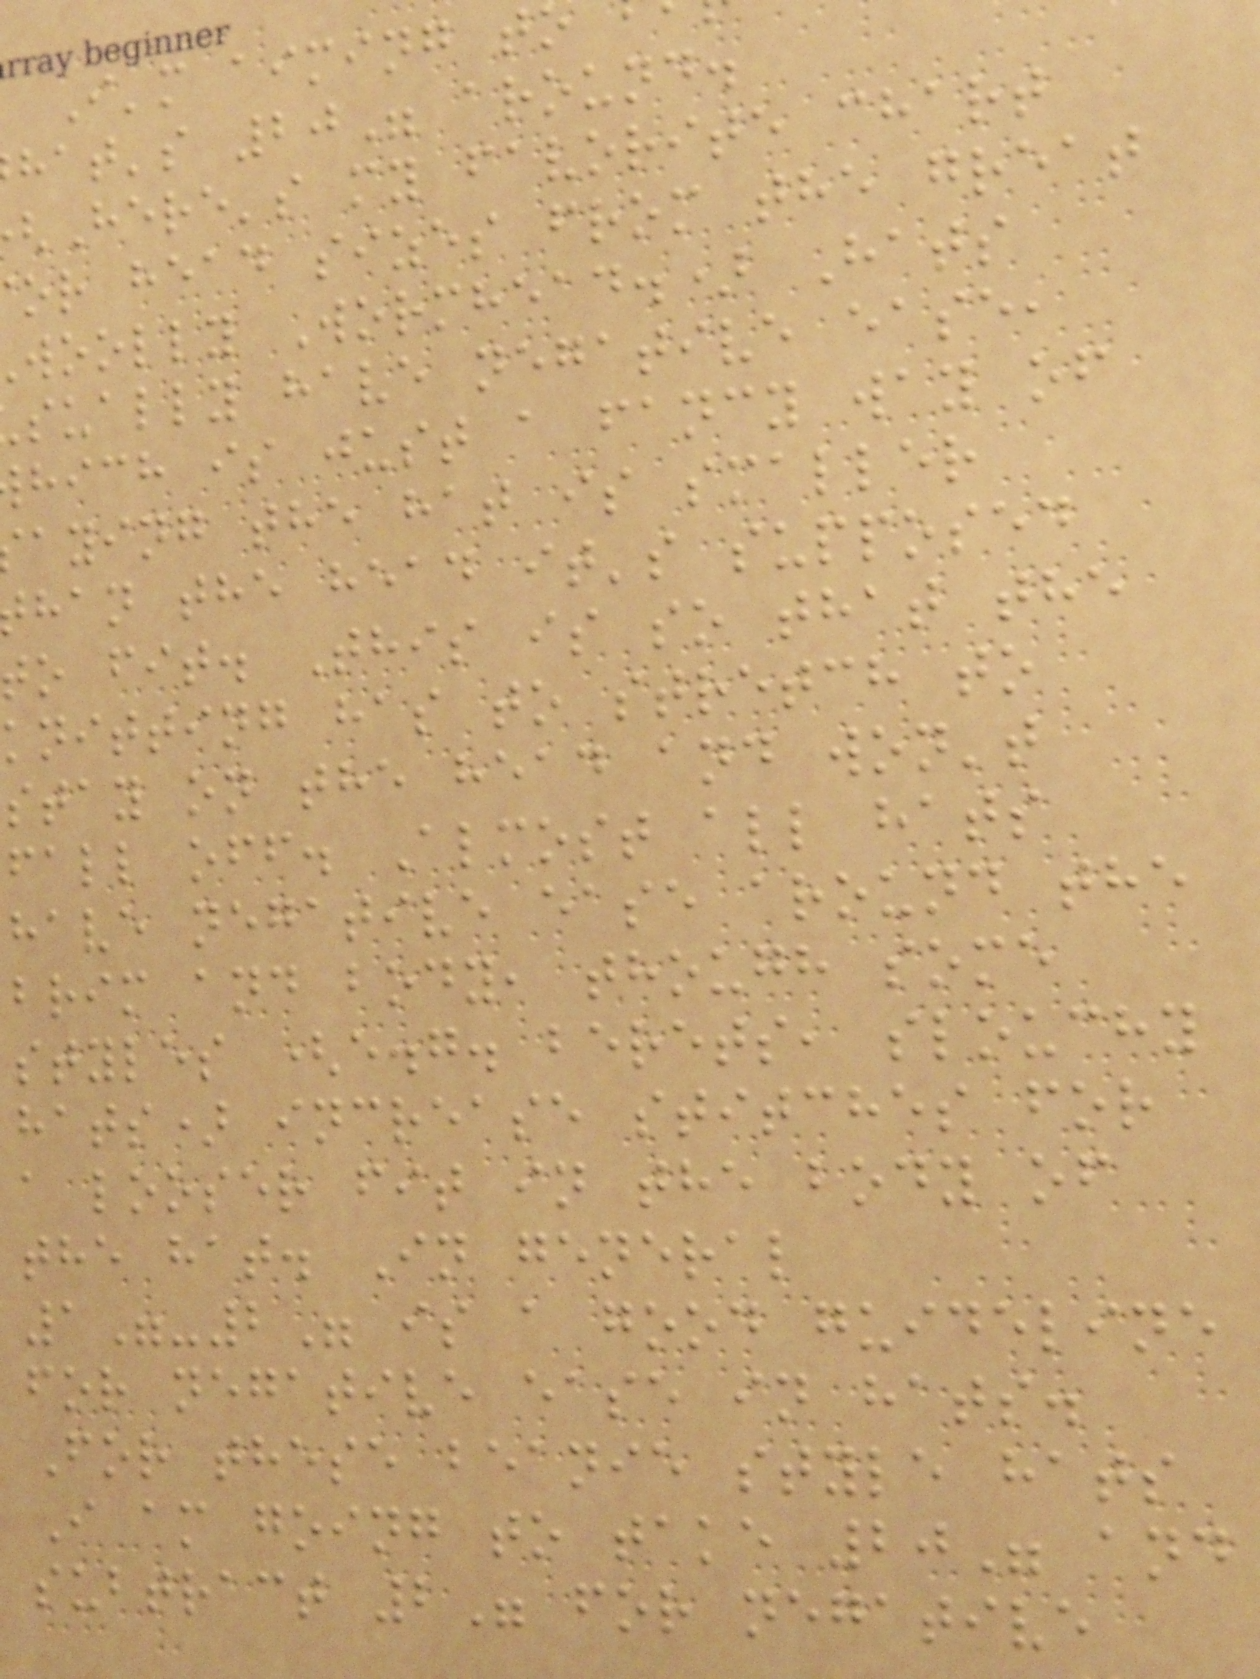I'm aiming t
hat's 20" around.
Here's my favorite chart
or head sizes from the great
woolly Wormhead.) Hats
sually have negative ease,
hich is just a fancy way of
aying the hat is smaller
han the head it's supposed
to fit. This is so that the
knitting has to stretch to
stay on the head and won't
fall off. Almost all hats
have negative ease around the
brim and body, though some
styles (e.g. berets, slouchy
hats) increase stitches for
a looser fit in the body of
the hat. In general
1"-2" is a good guideline
for negative ease in hats.
For these beanie style hats
I am going to take 20" and
subtract 2" for negative
